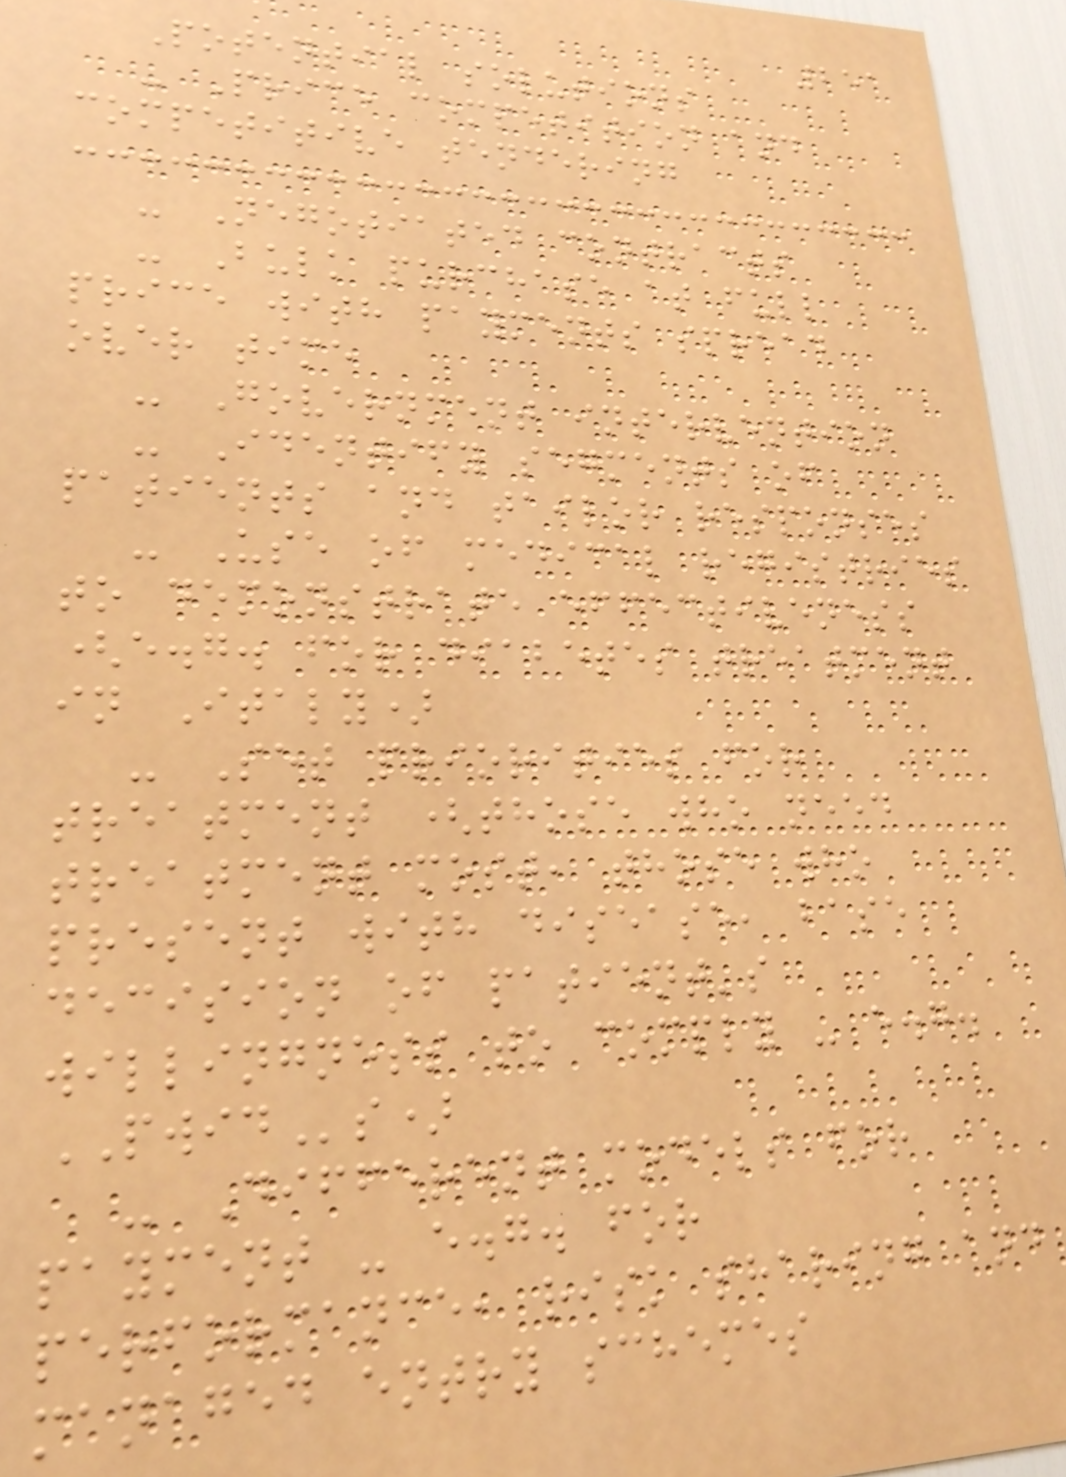251
Potential solutions
- Price competition and
competitive tendering
- Negotiated contracts
- Bulk purchase at full
price with payments spread
over time
- Government intervention
- Identify segments of
patients and tailor responses
- Use of medical registries
to demonstrate effectiveness
(e.g. for diabetes treatment
in Italy)
- Set priorities for
treatment (those who need
treatment most, those who
present with disease, base
decision of patient's
willingness to comply - e.g.
PWIDs)
- Different models for
payment - e.g. for
performance, risk sharing and
managed entry schemes
